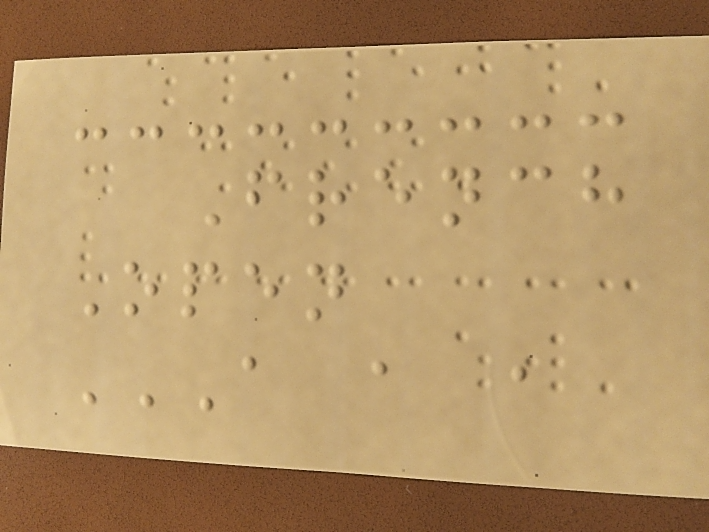French
Open
A A A
